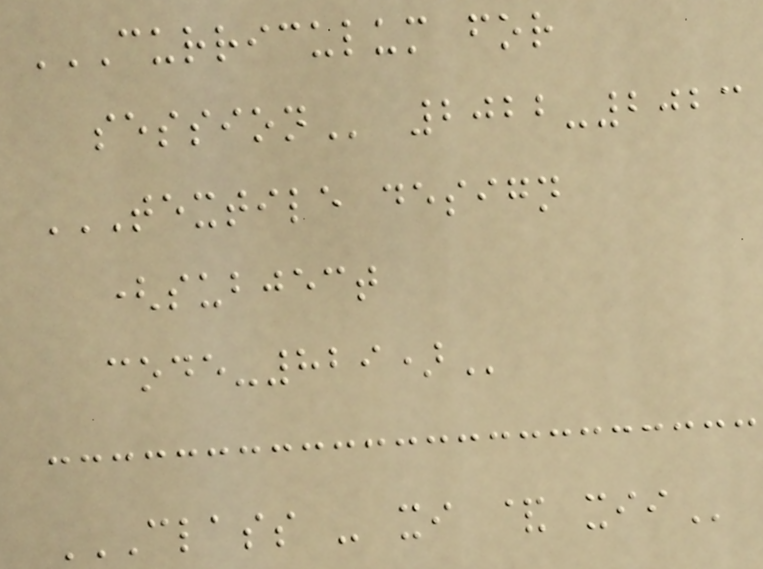CURRICULUM FOR
SESSION 2022-2023
TEXTILE DESIGN
(SUBJECT
CODE-829)
CLASS - XI & XII
